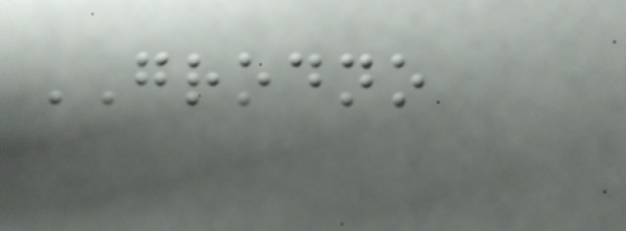GRODNO
